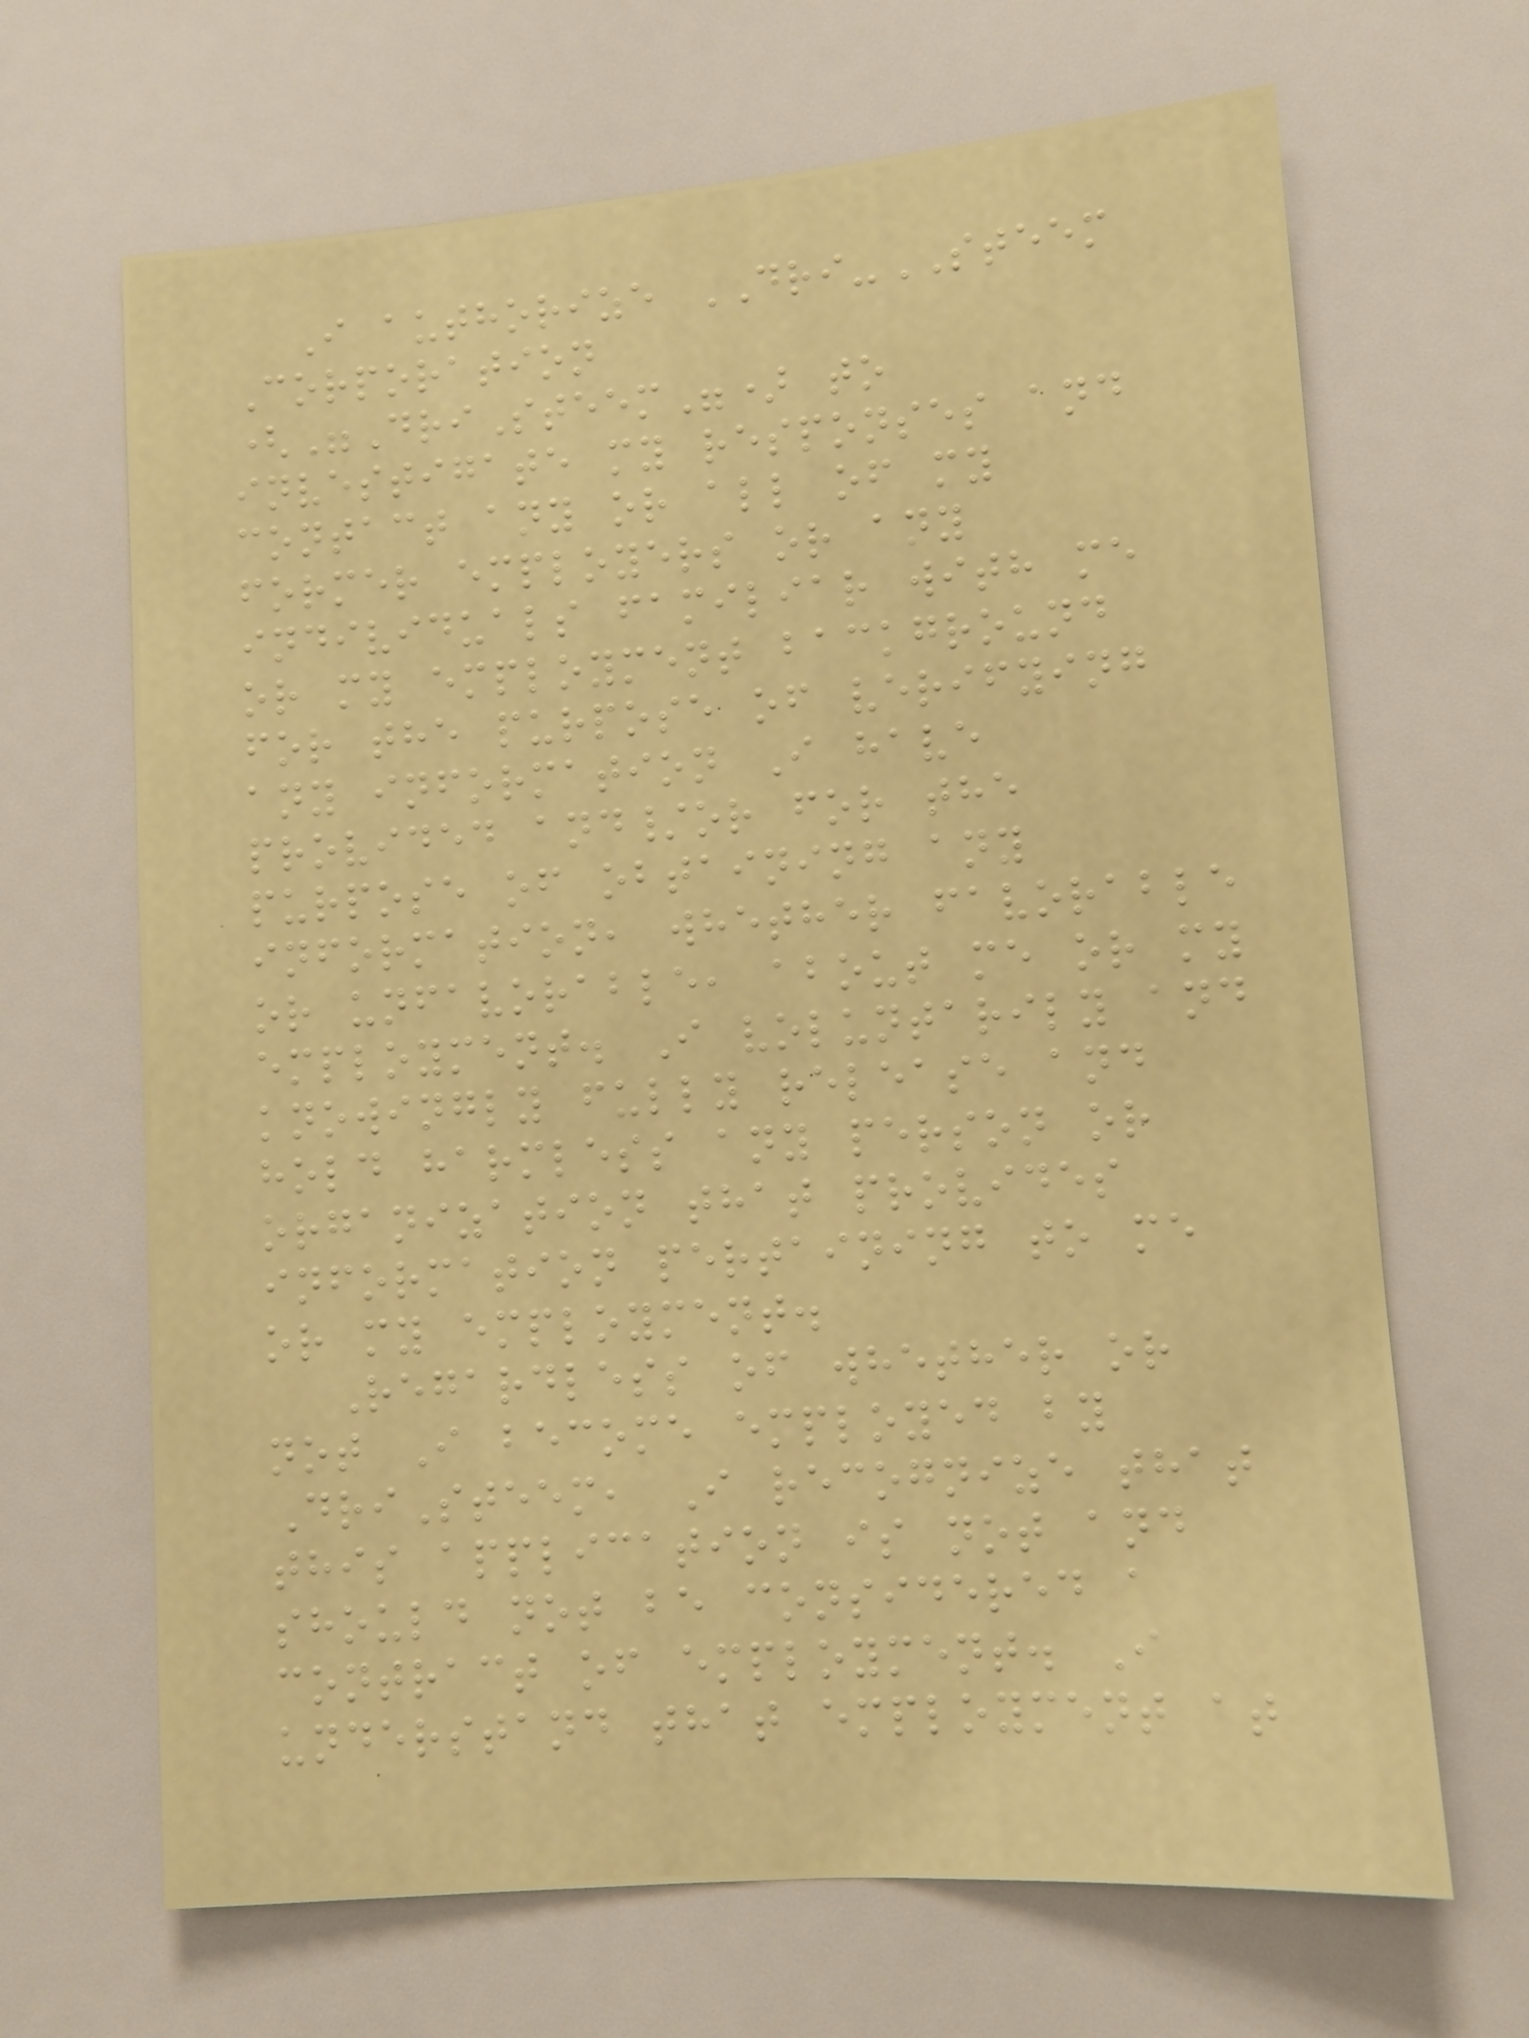I authorize DRI-STEEM
Corporation
("DriSteem") to
investigate my responses and
contact any or all of my
former employers or any
individuals familiar with me
or my employment background
for the purpose of verifying
any information I have
provided and/or for the
purpose of obtaining any
information, whether favorable
or unfavorable, about me or my
employment. I voluntarily and
knowingly fully release and
hold harmless any person or
organization that provides
information pertaining to me
or my employment.
Regardless of whether or
not I become employed by
DriSteem, I recognize that
this application is not and
should not be considered a
contract of employment. I
understand that employment at
